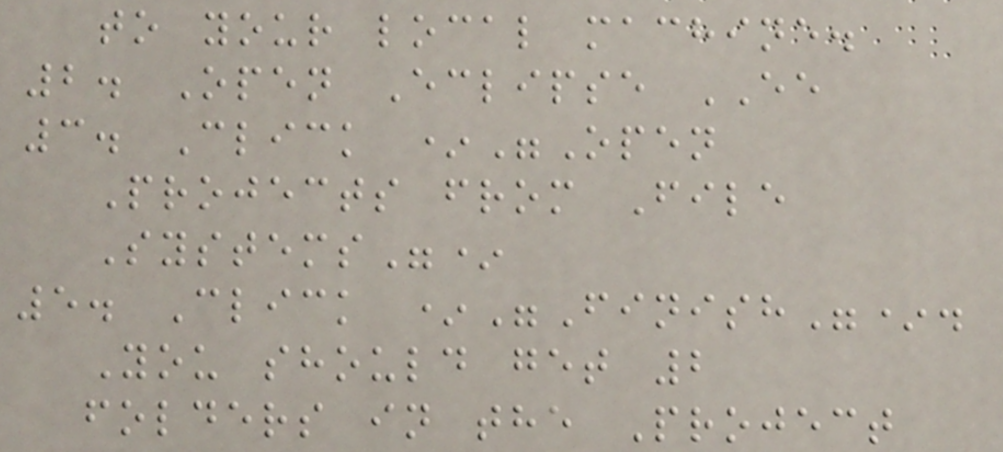to your local machine.
2. Open Eclipse EE
3. Click *"Open
Projects from File
Systems"*
5. Click *"Finish"*.
You should get 2
folders in the Project
